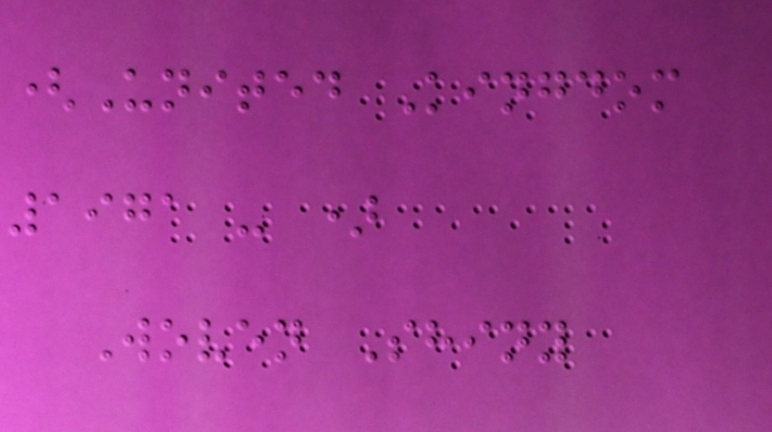(United Kingdom
1971 - )
Woven Shiny
